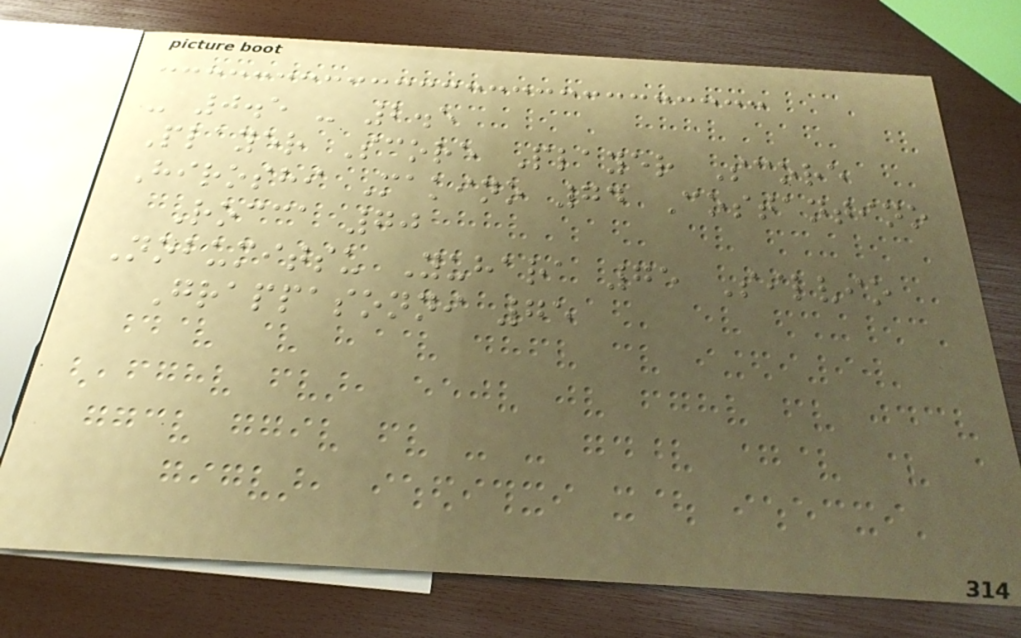- 0.5 - 2.5
Player Score Player Score
Hiroshi Makino 74 Costantino
Rocca 70
Nobumitsu Yuhara 75 Silvio
Grappasonni 75
